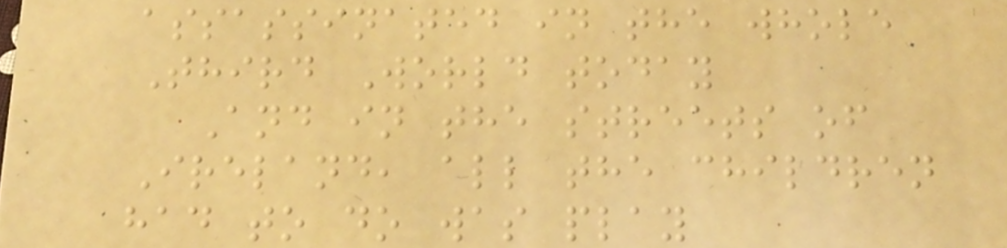assassinated in the whole
Third World today
And in the streets of
Ireland, all the children
had to do was play
